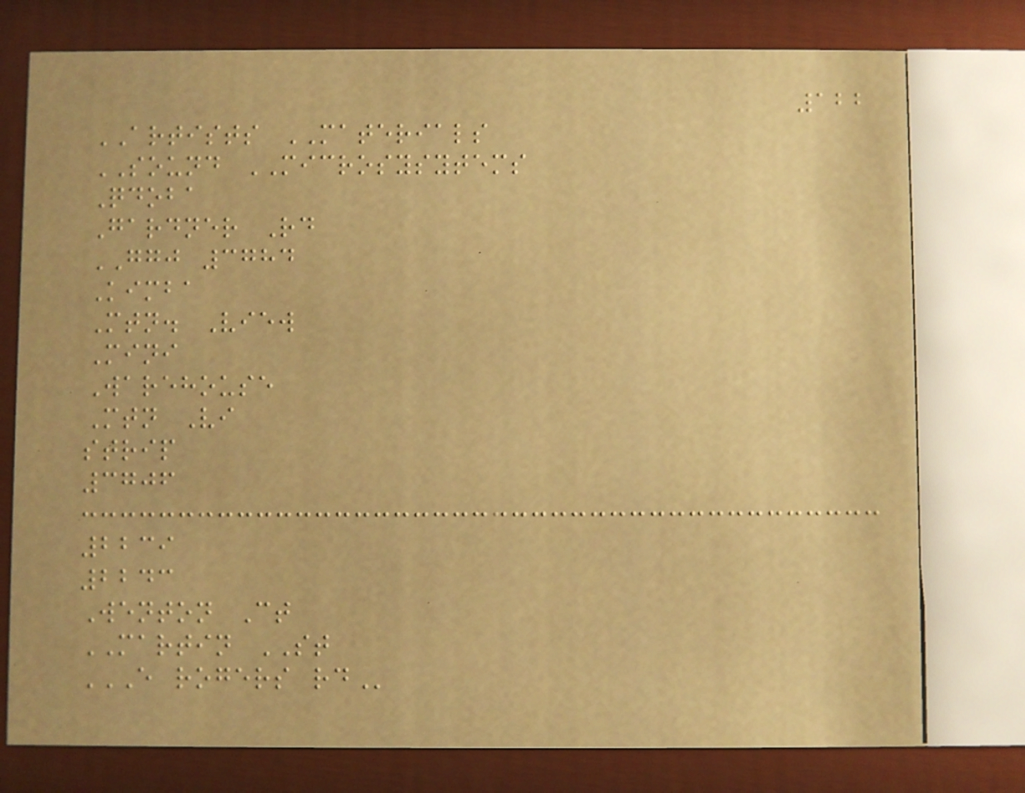122
ARTISTS MATERIALS
SOUND MICROSYSYTEMS
Qdoba
Gardner Rd
GGJ 3784
Kimba
Mtn. View
Mini
Warehouse
Mtn Vi
strip
3706
2239
2243
Wenton Ct
MARTIN ST
E ROGERS RD
